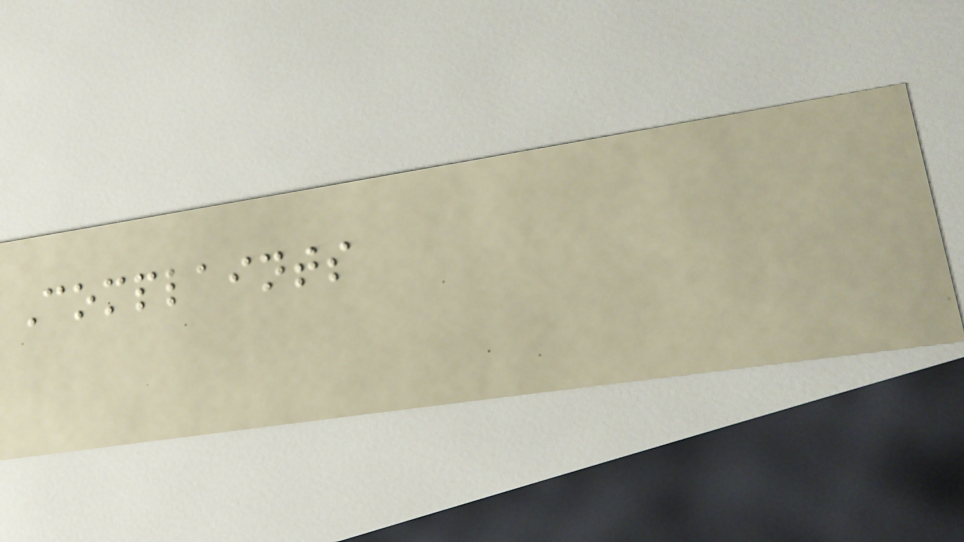Complaints
